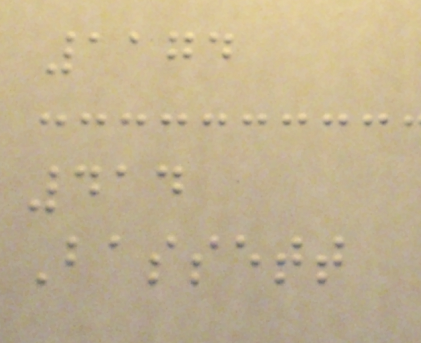1174
414
Bassett
